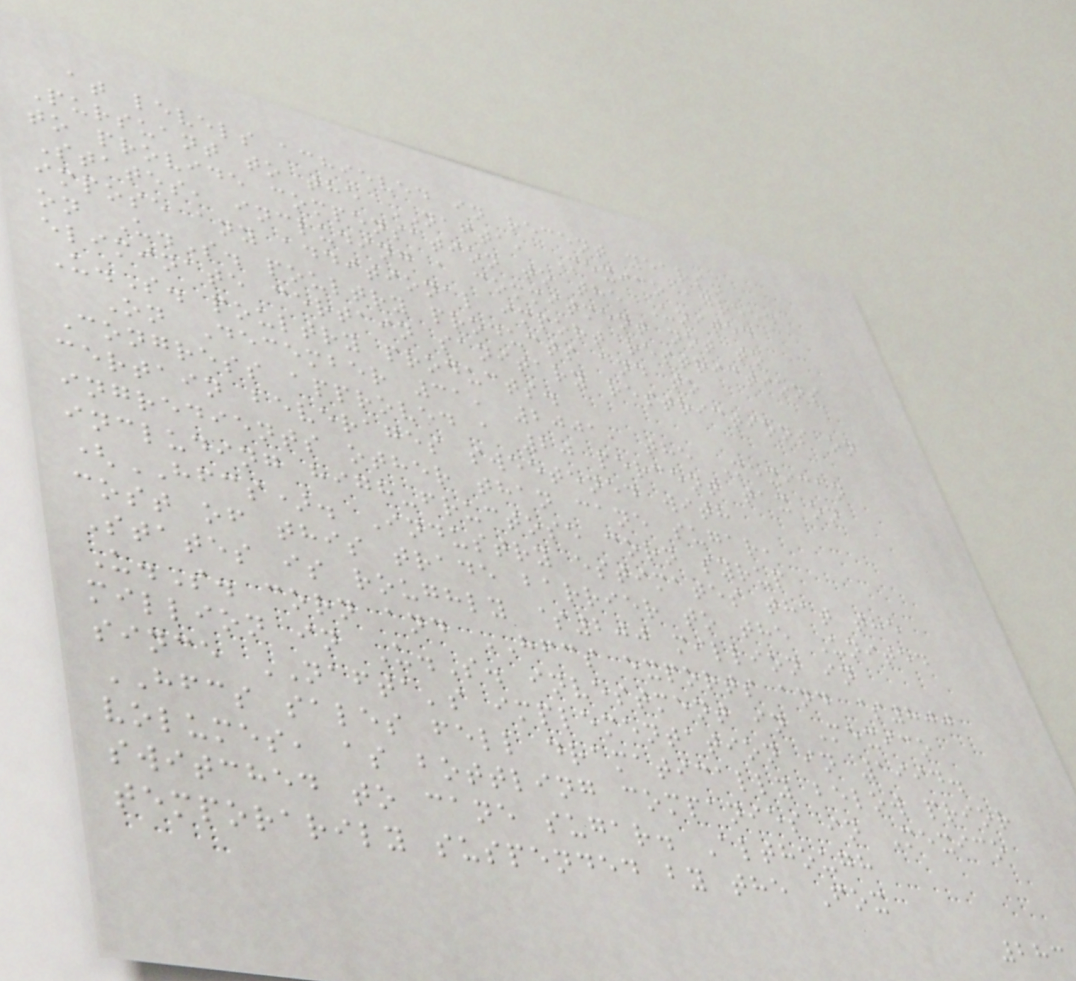at levels achieved in recent years.
Pursuant to the NAFTA, Mexico agreed
to provide compensation to the United
States, including a commitment not to
impose any additional import restrictions
on U.S. poultry products and to
eliminate certain sanitary restrictions on
U.S. poultry products.
On December 31, 2001, the Mexican
Congress approved a 20 percent tax on
certain beverages sweetened with
ingredients other than cane sugar,
including high-fructose corn syrup
(HFCS). Industry estimates that the
cost of this trade barrier to the United
States is roughly $200 million in
U.S. corn and HFCS exports and $800
million in U.S. investment in Mexico
since NAFTA's implementation in 1994.
HFCS sales fell dramatically below prior
volumes, as bottling companies in Mexico
switched to cane sugar. Although
temporarily suspended by the Fox
283
